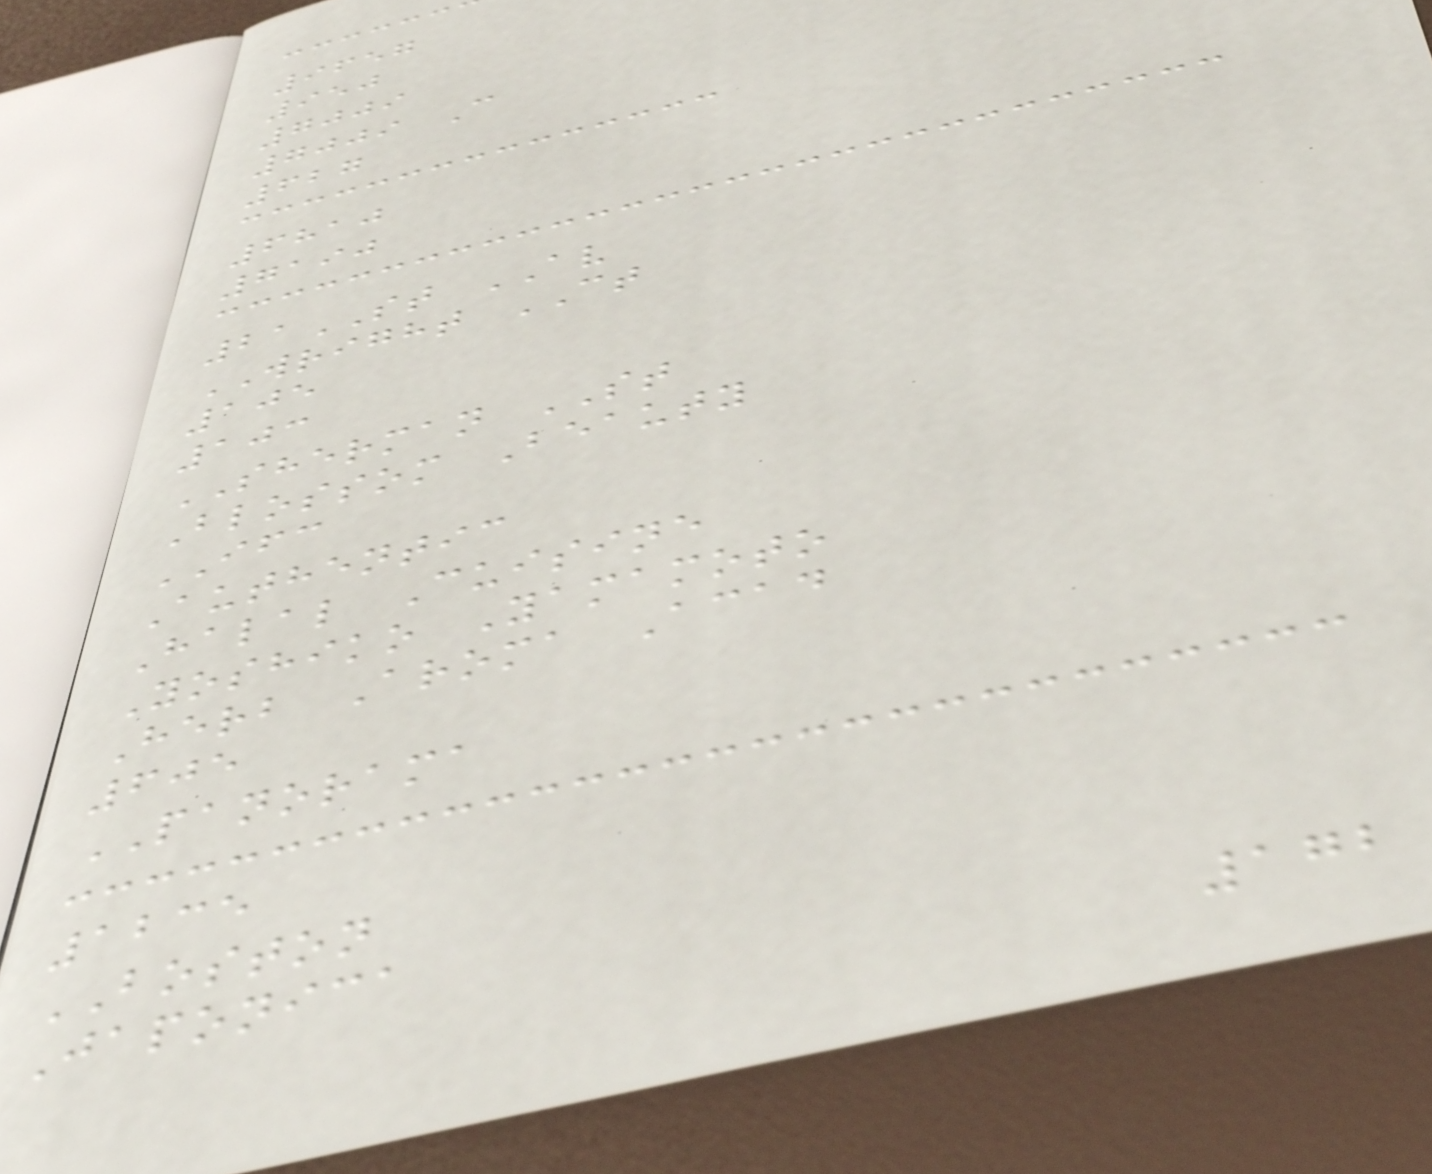9657
950
7009
7009 C
627
6810
7190
21ST AV
WRIGHT CT
105
103
SHERMAN ST
Blossom Beauty
IFC
Authentic
Halal Cuisine
Yoshiko Yamamoto
Herb Aroma Acad
605
PANORAMA
1235
BOSTON
Japonica
172
